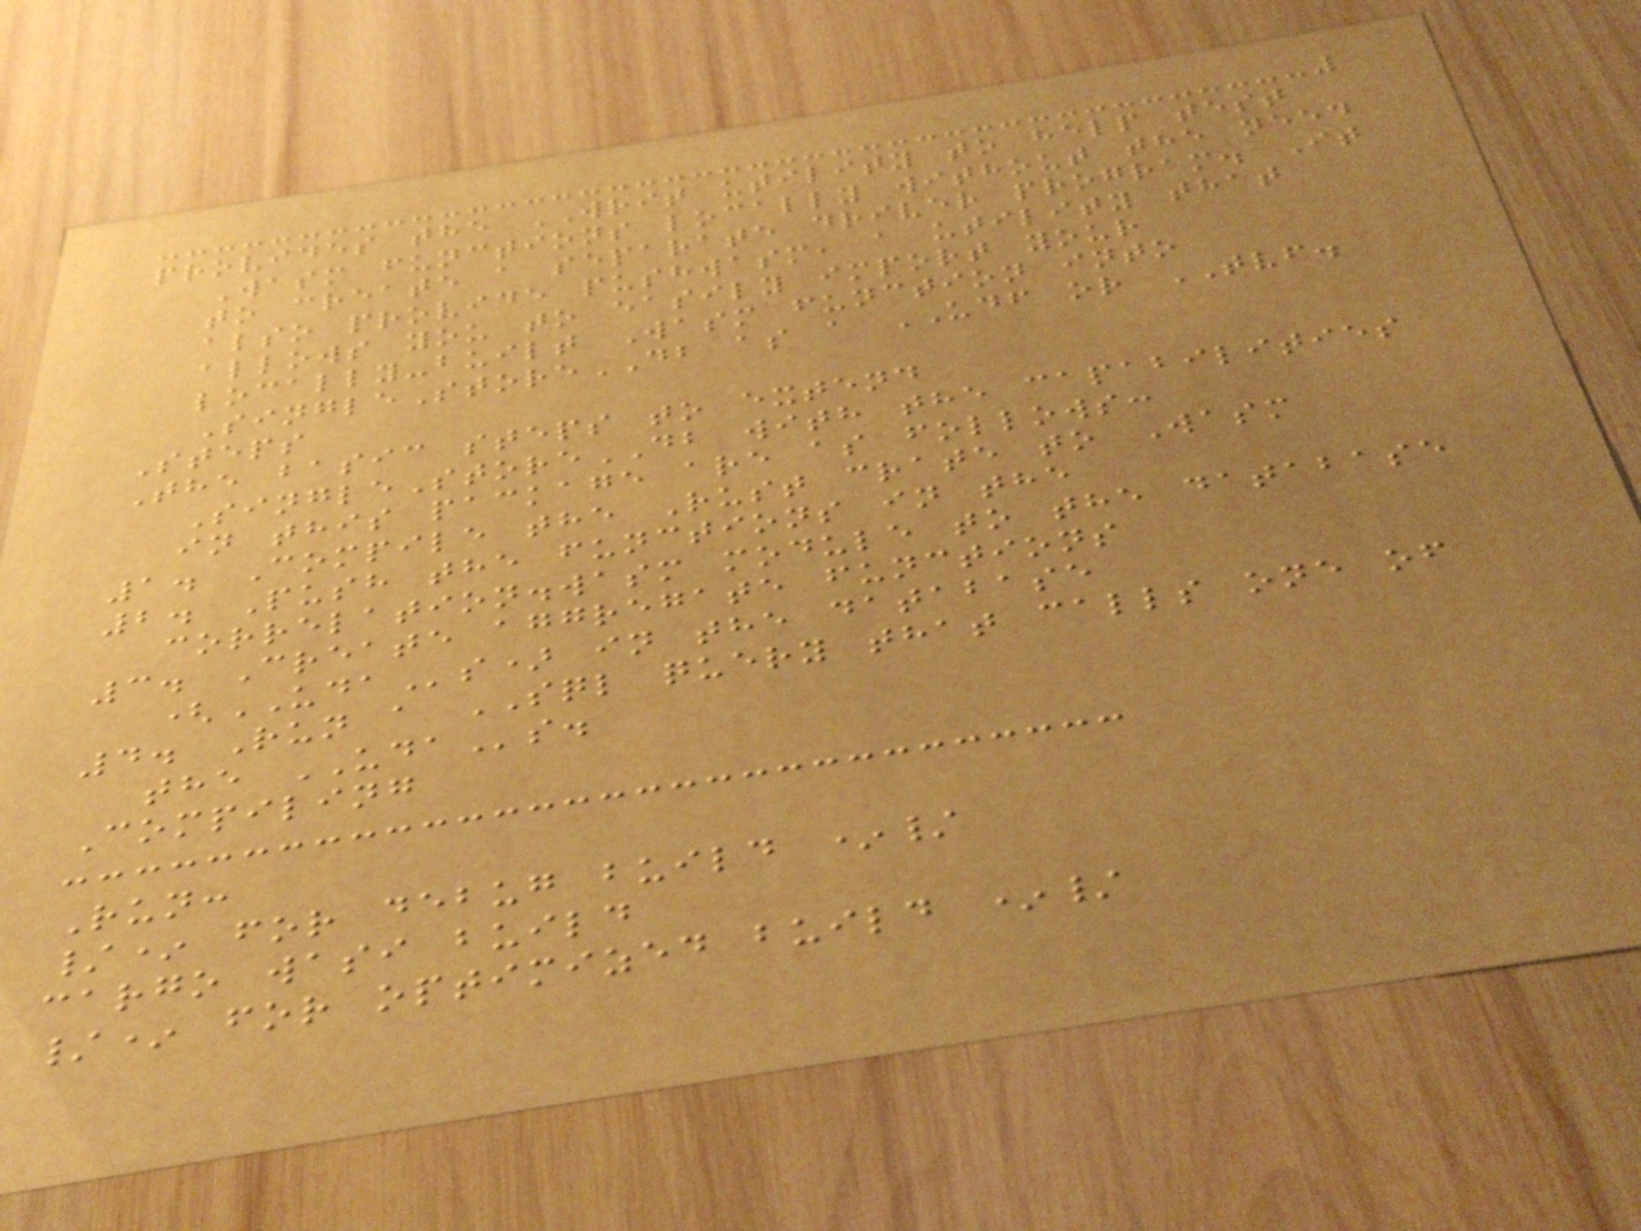provides the WRIT utility to help test
Wasm functions locally without the need
to create a separate driver program. It
also provide pushwasm, a utility that
allows you to easily import your
locally-built Wasm function into
SingleStoreDB as a UDF or TVF.
Steps
The basic steps to extend
SingleStoreDB with the capabilities
in this package are as follows:
1. Compile the Rust crate to Wasm
2. Push the functions in the
correlation.wasm module to the database
3. Create aggregate functions
(UDAs) in the database
4. Run a SQL query that calls one of
the UDAs.
Compiling
Run:
/* for debug build */
cargo wasi build
/* for optimized build */
